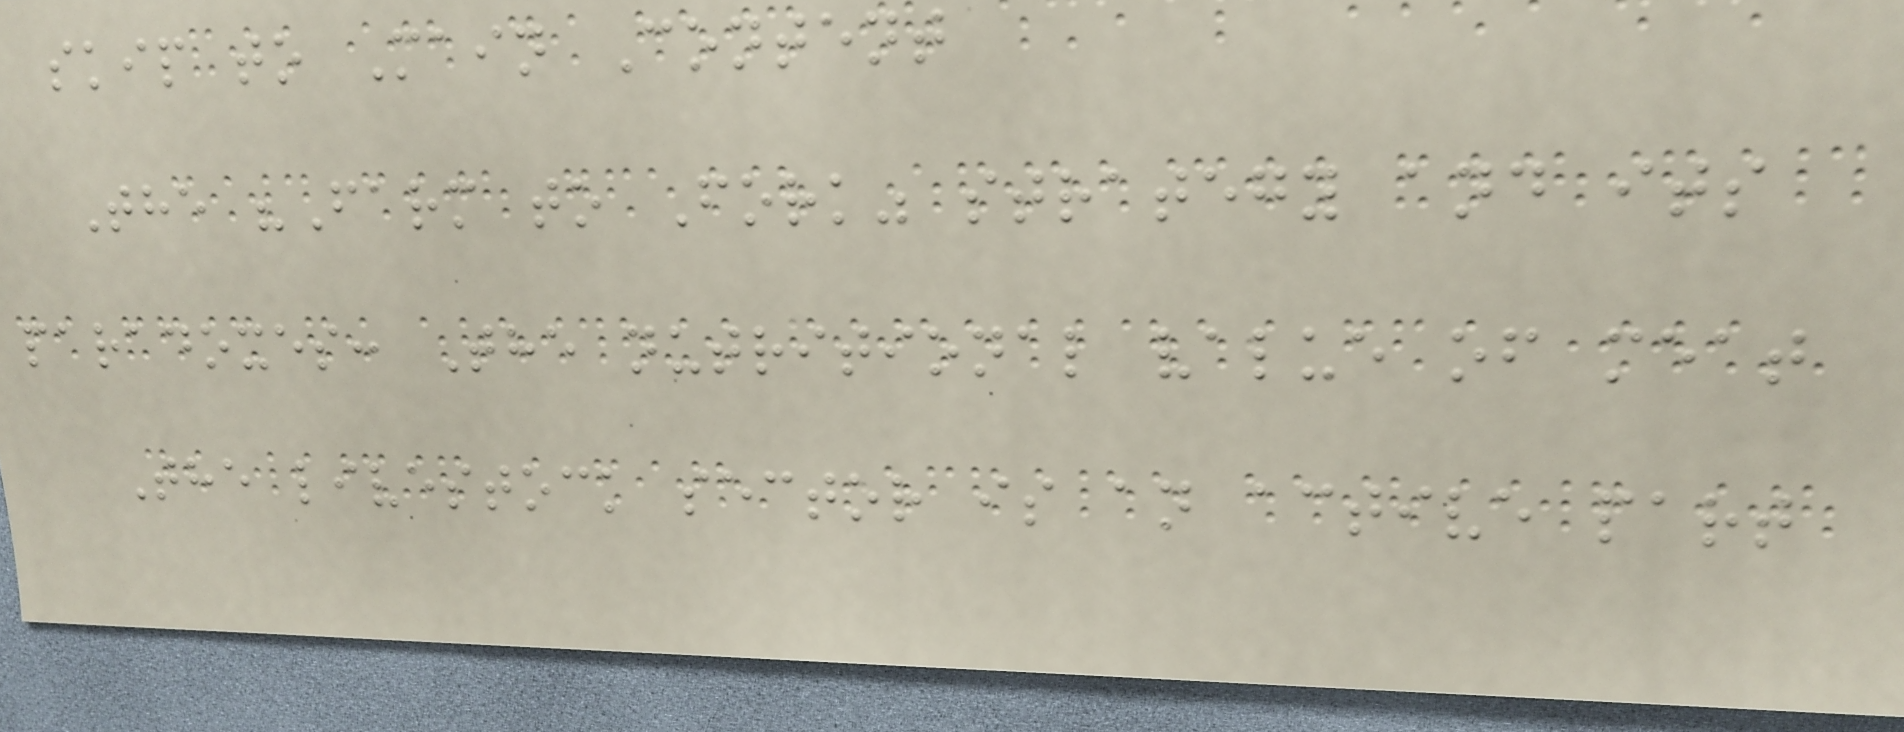skip to Main Content
The "Farm to Fork" strategy and its
paradoxes: The nutritional value of meat
The livestock sector is an active part
